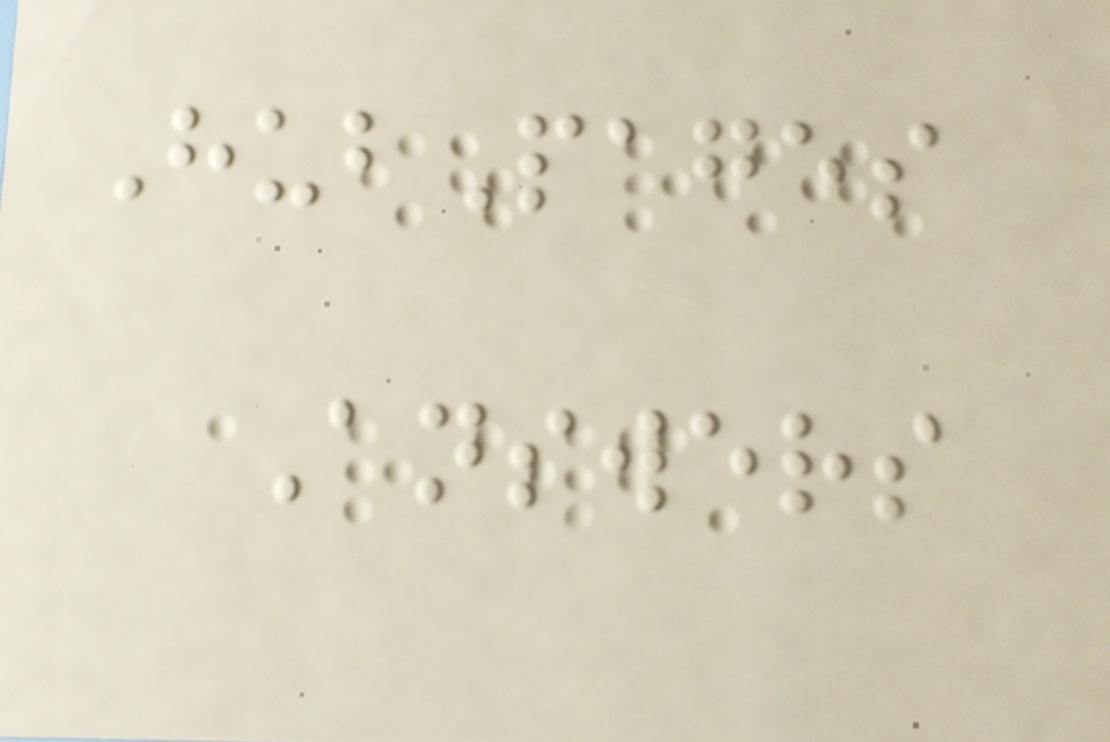HubPages
Answers
